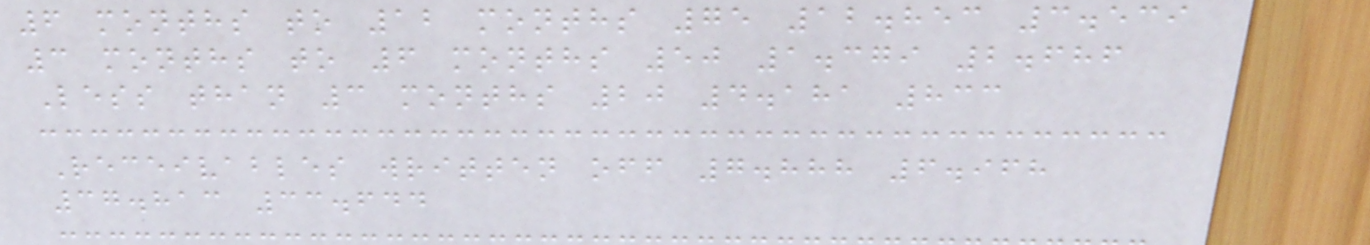6 months to 12 months 75 12.853 3.539
3 months to 6 months 50 1.379 2.686
Less than 3 months 20 4.181 833
Receivables written off 7.888 6.968
37.813 33.644
